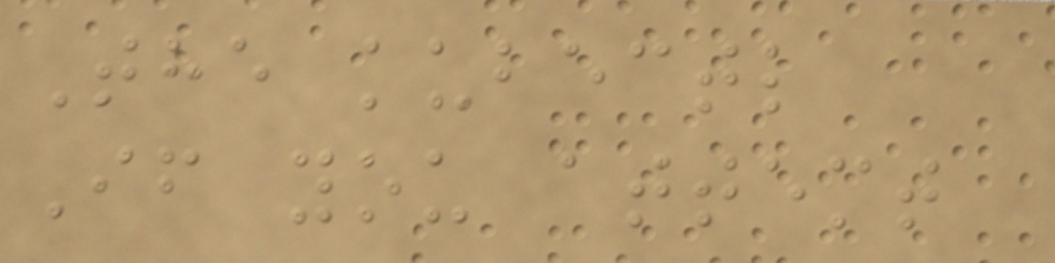The kubectl
If you attemt
